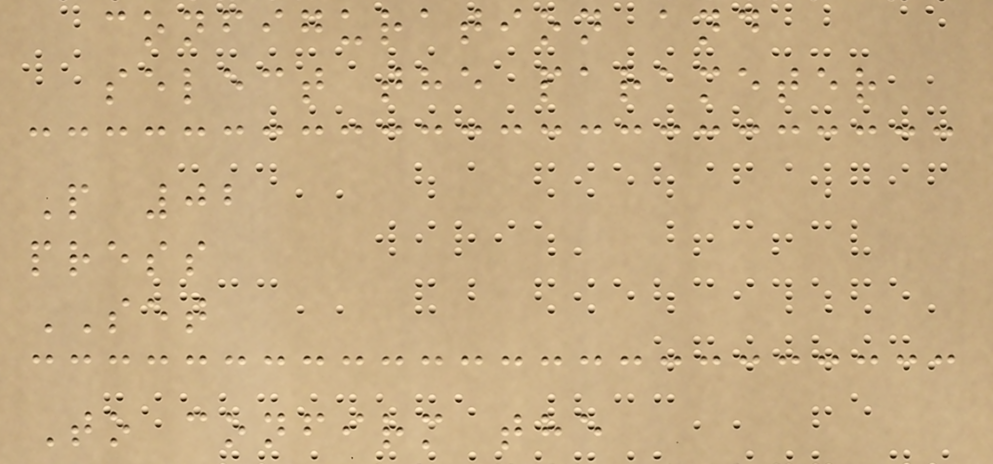configuration and
select the parameter
P 02
press
SET
To confirm the
